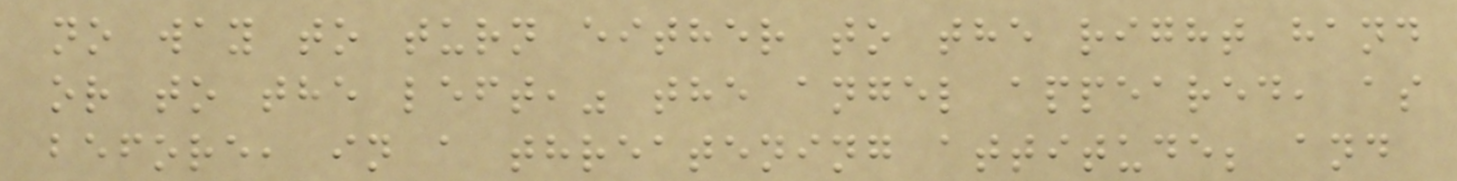no way to turn either to the right hand
or to the left," the angel appeared, as
before, in a threatening attitude; and
